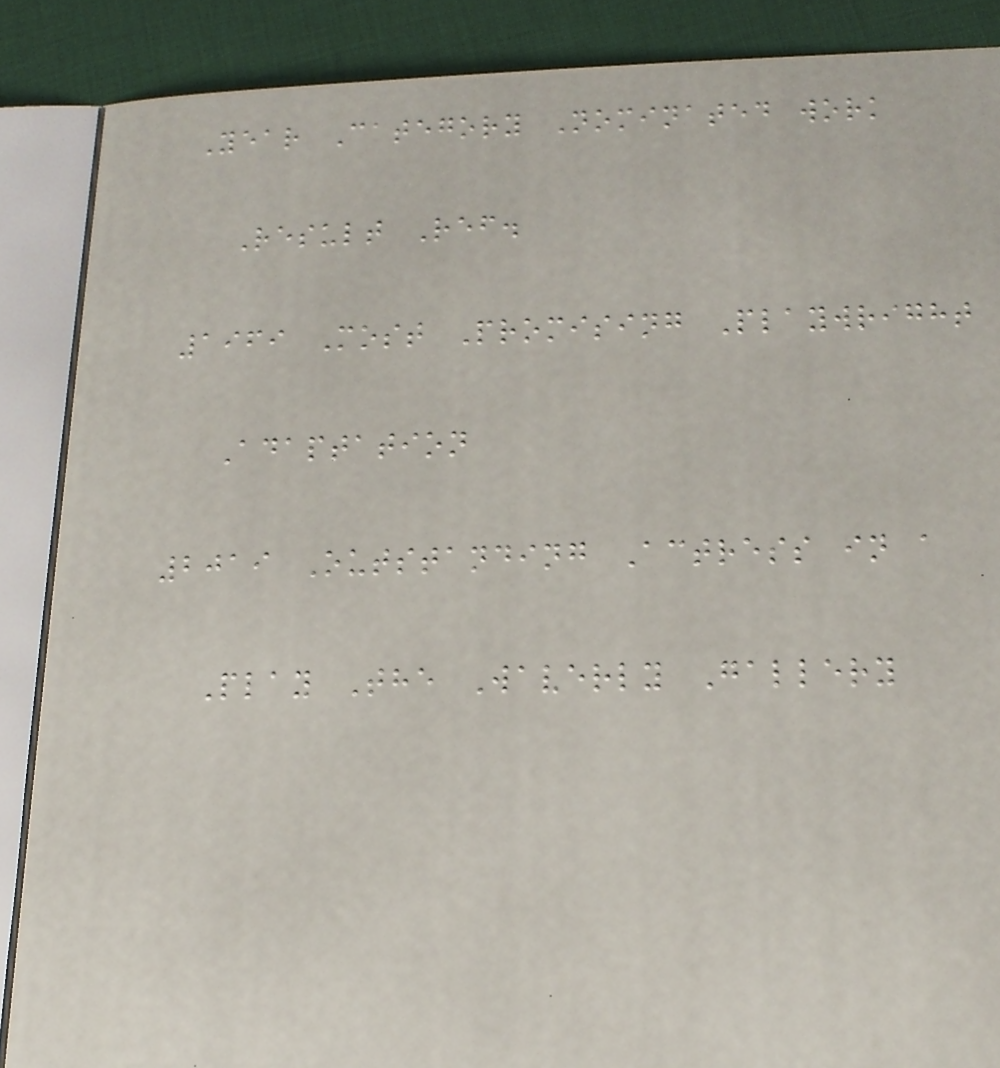Year Category Nominated work
Result Ref.
1969 Most Promising Playwright
Adaptation
2019 Outstanding Actress in a
Play The Waverly Gallery
